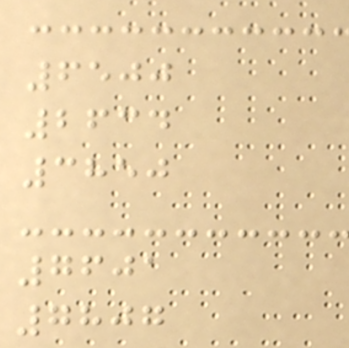6500
2634
3850
7601
7807
